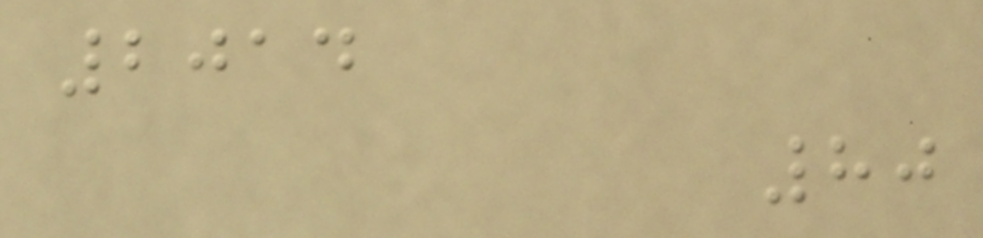2014
80
